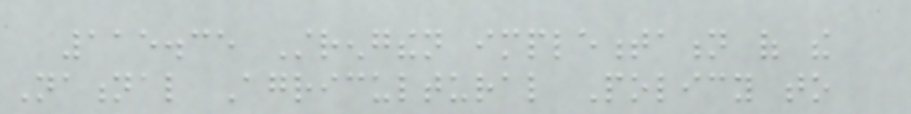115.35 Strengthen implementation of the
National Agricultural Policy to
